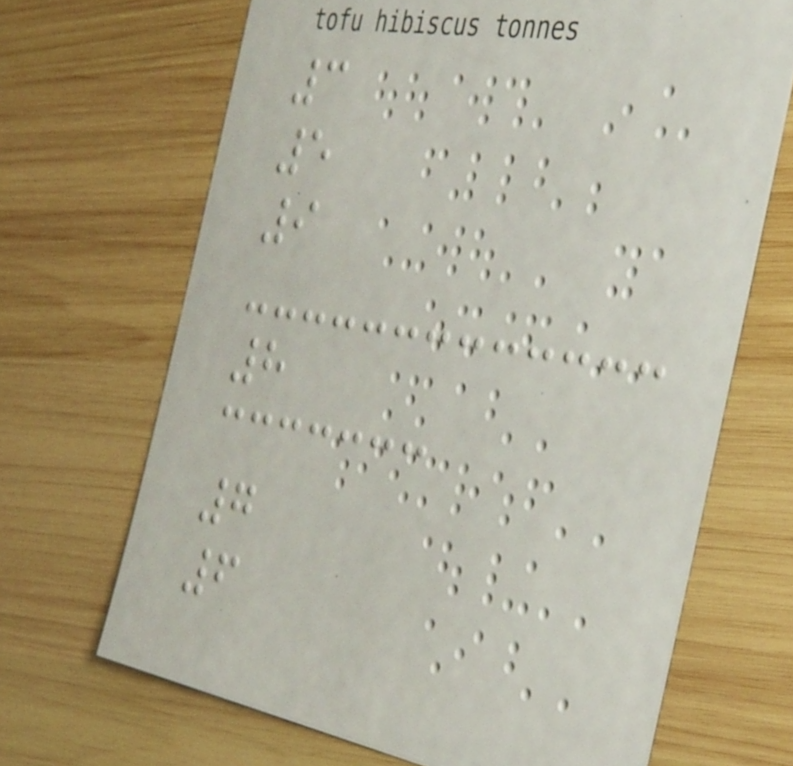3
5
9
8
7
6
